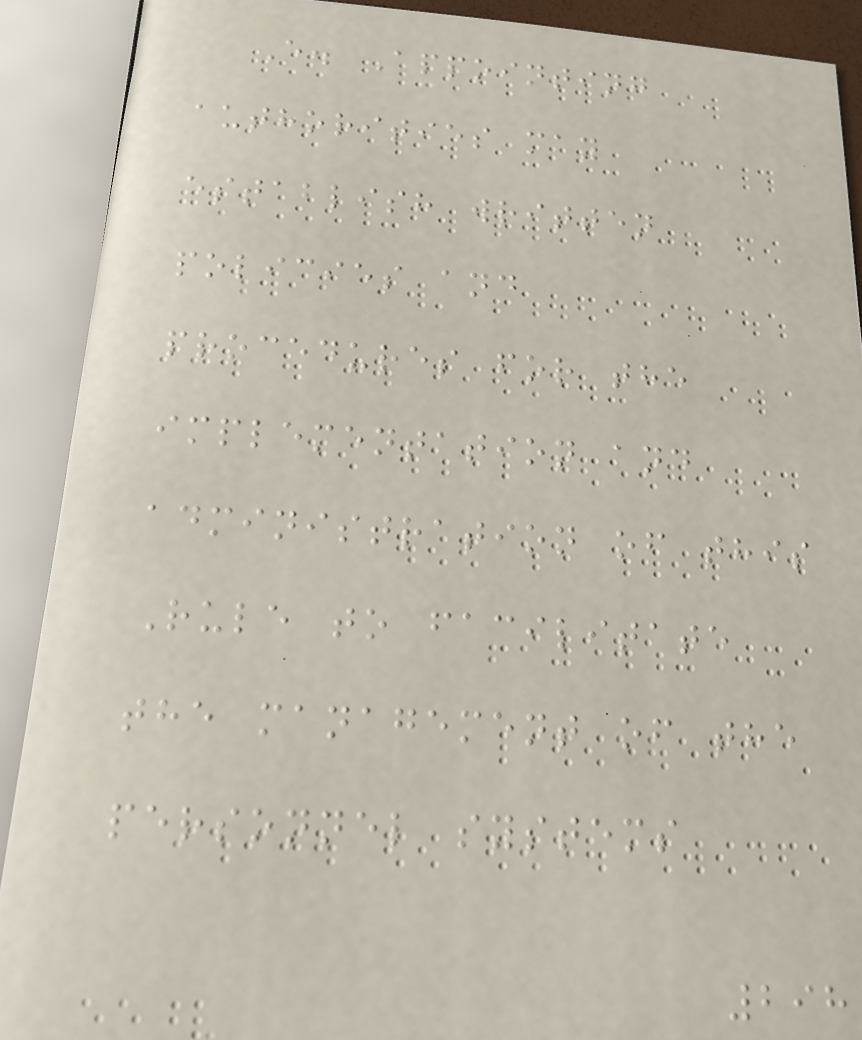E. Appointing
authorities may
establish written
policies and
procedures for the
implementation and
administration of this
Rule to facilitate
the management of the
personnel systems
298
